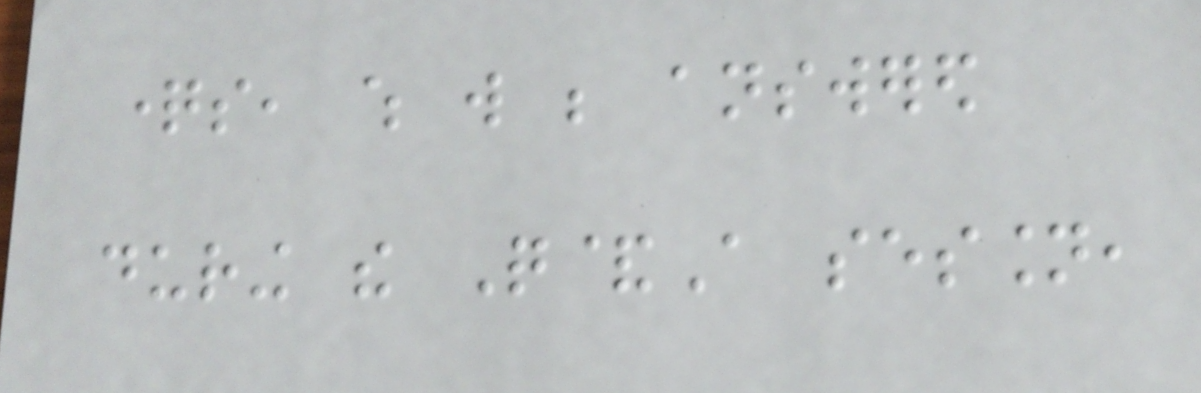questions, which will be answered
during the Q&A session,
